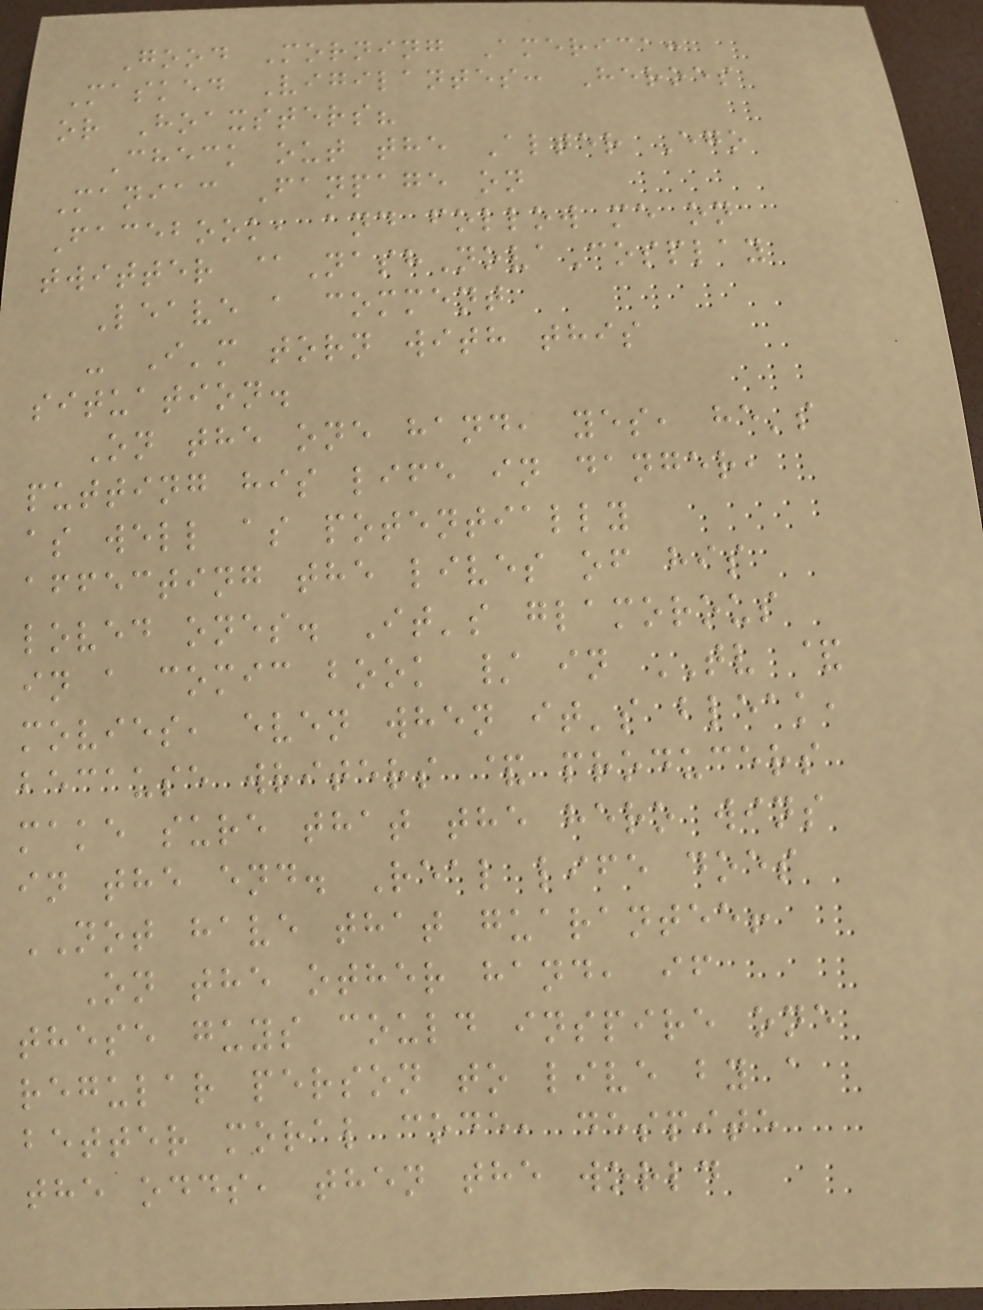Good Morning America:
Masked Vigilantes: Heroes
or Hoaxsters?
Check out the Alter Ego
Maniac Fanpage on
Facebook, and follow me on
twitter @NashNovaCosplay
Leave a comment
- I'm torn with this
situation.
On the one hand, yes, he's
putting his life in danger,
as well as potentially
affecting the lives of his
loved ones. It's glamorous
in a comic book / in TV &
movies, even when it's bleak,
because writers & producers
make sure that the hero wins
in the end. Real life does
NOT have that guarantee!
On the other hand, if
these guys could inspire one
regular person to live by a
better moral code, despite
the odds, then the world
